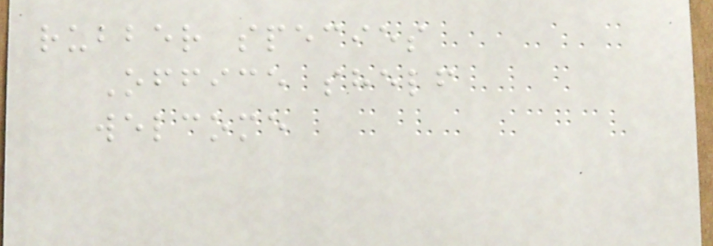rubber species
Office shelf
welcome
